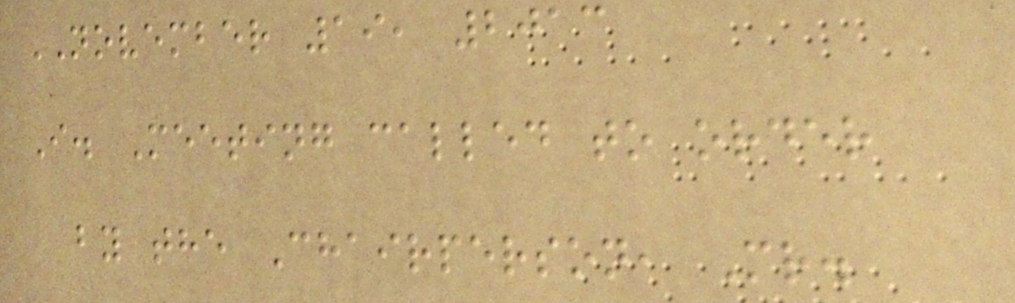NOVEMBER 19, 2013
I. Meeting called to order
by the Chairperson, Mr.
